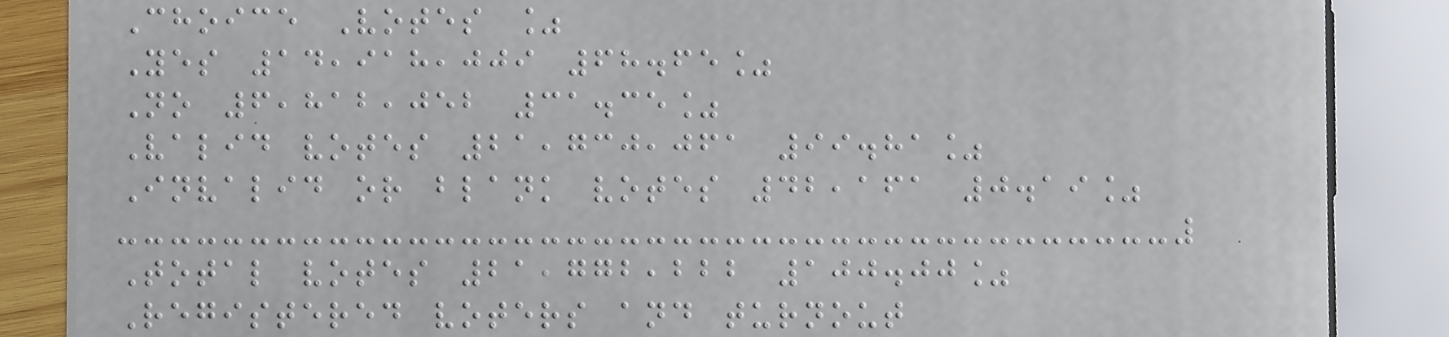Choice Votes %
Yes 14,918,009 68.65%
No 6,812,052 31.35%
Valid votes 21,730,061 99.81%
Invalid or blank votes 42,161 0.19%
Total votes 21,772,222 100.00%
Registered voters and turnout
